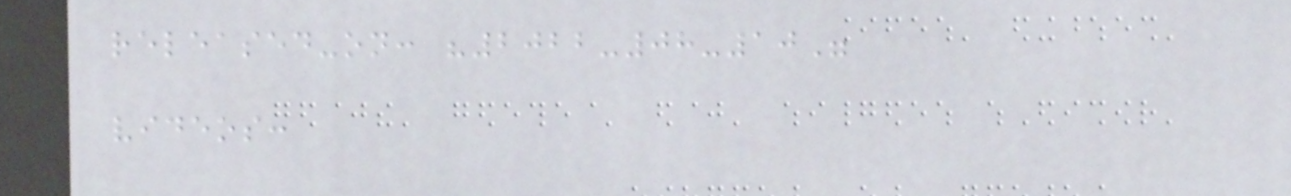released-on: "2022-08-10"
videos:
